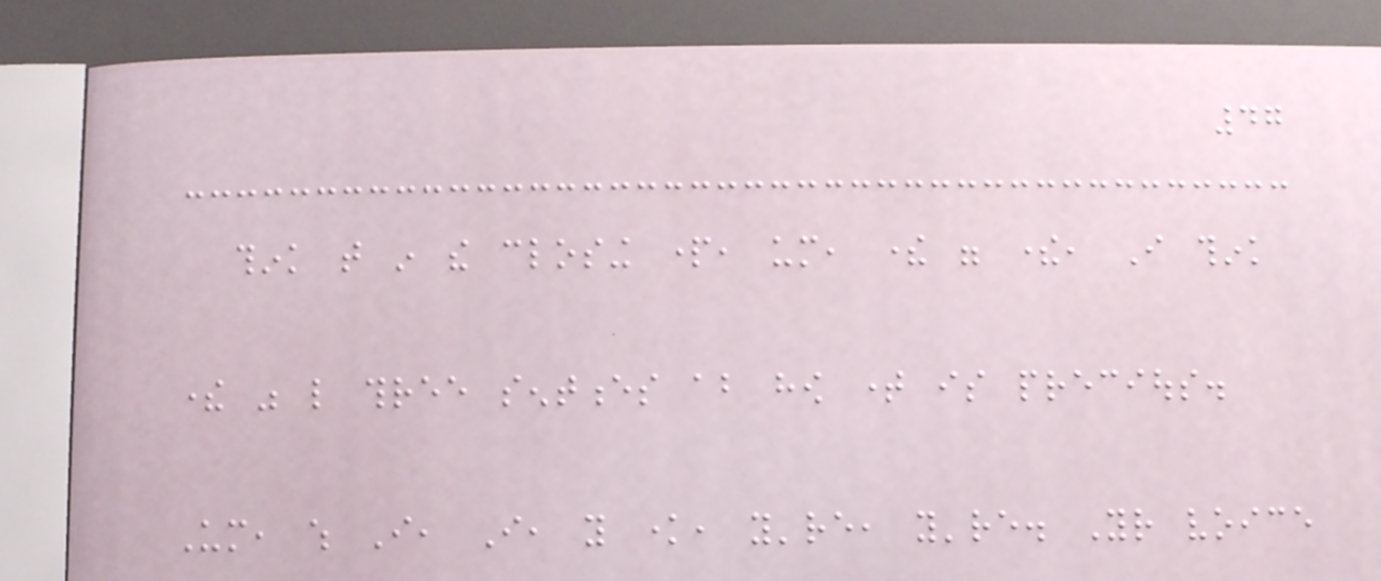47
think that in the closing part, um, there were there, I think
there was like three sentences about how time is precious.
Um, which I, I, you know, you're, you're. Your voice
